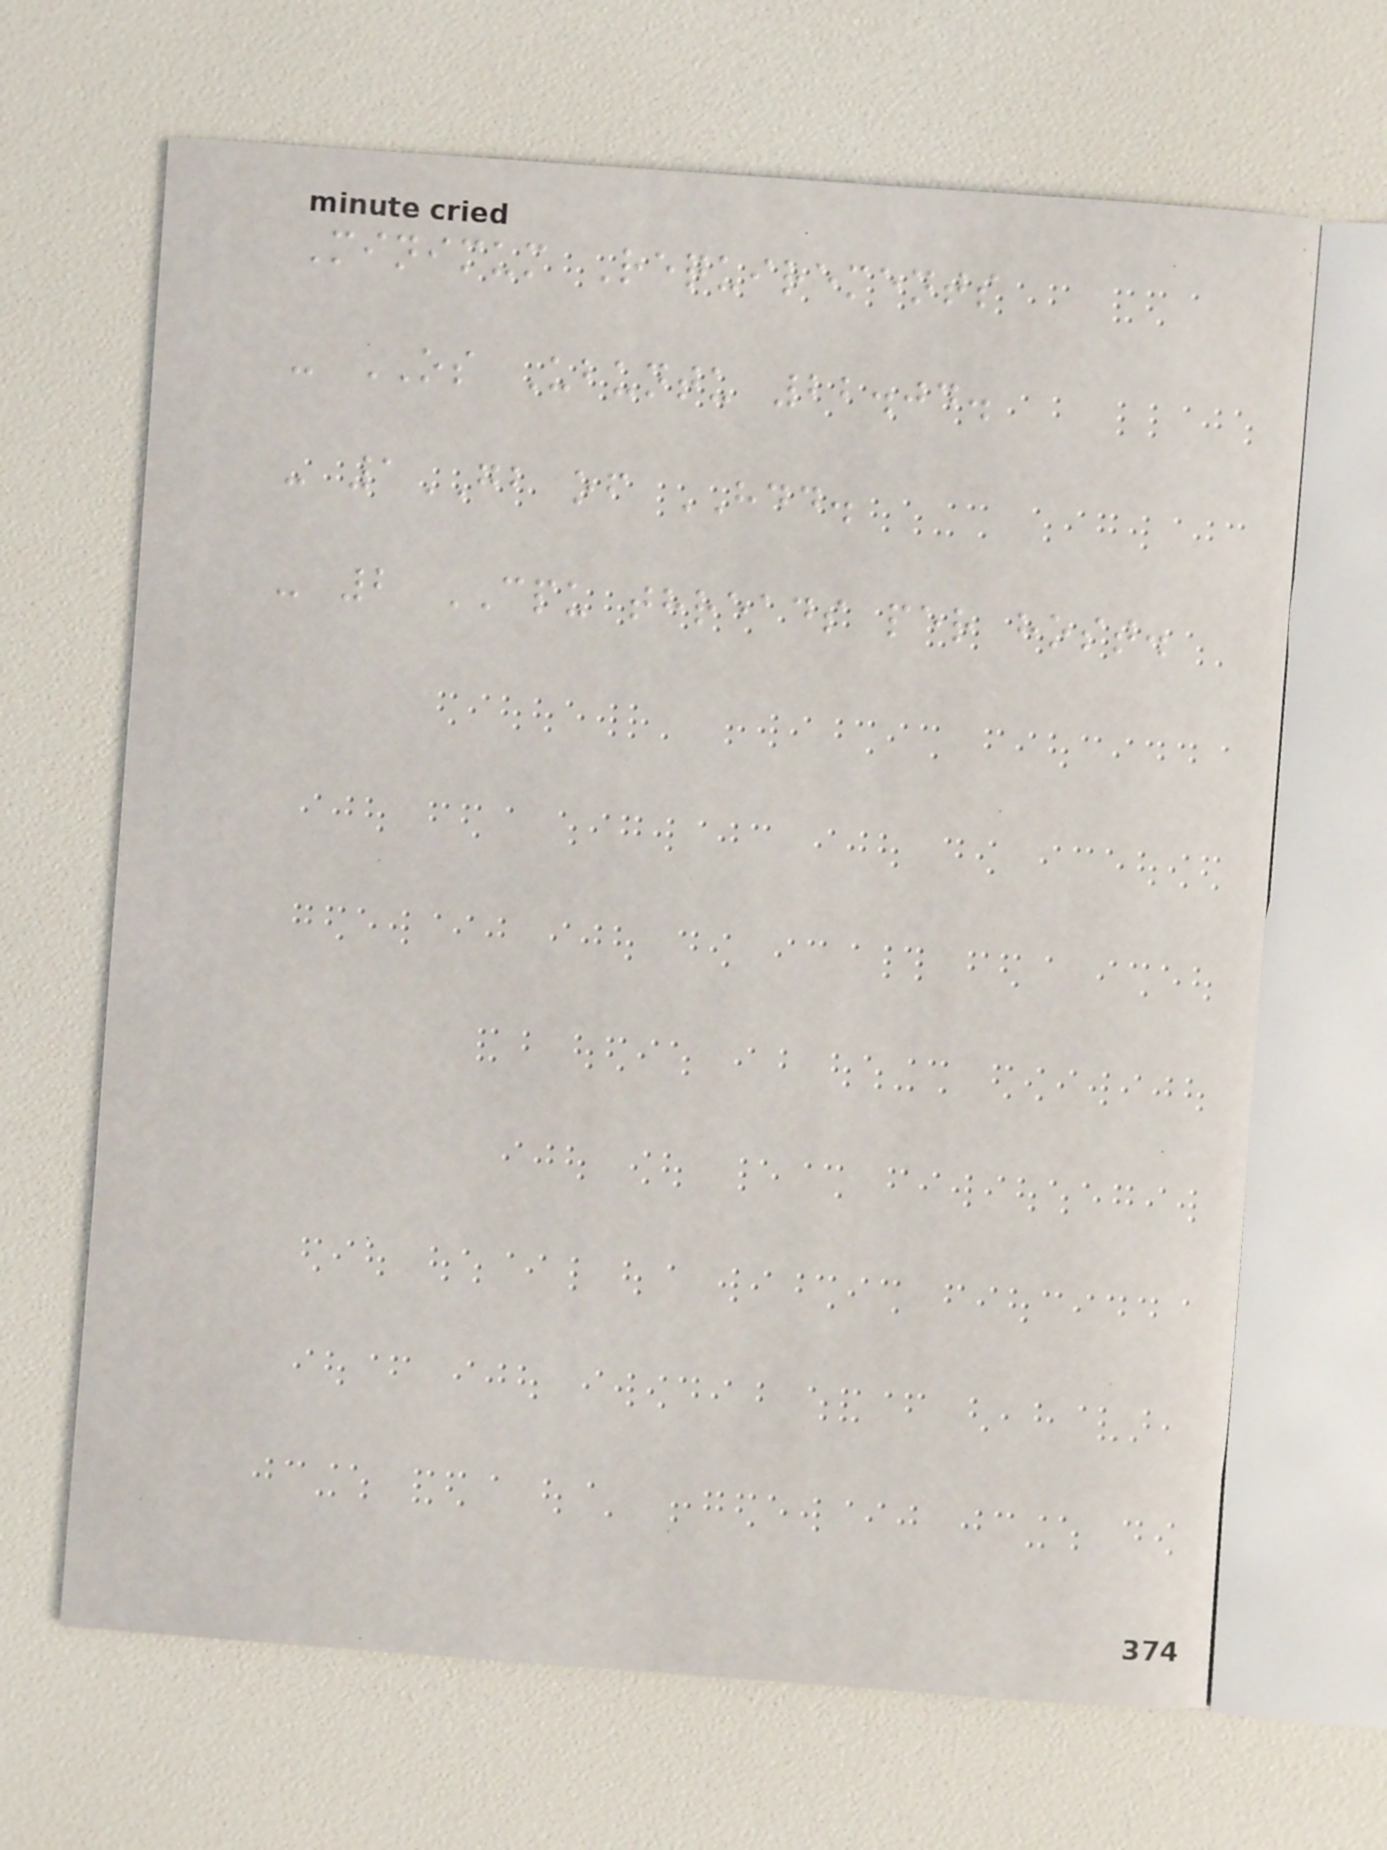Minimum Requirements
- OS Ubuntu 22.04.
- 1GB of HDD.
- 2 CPU threads per host.
